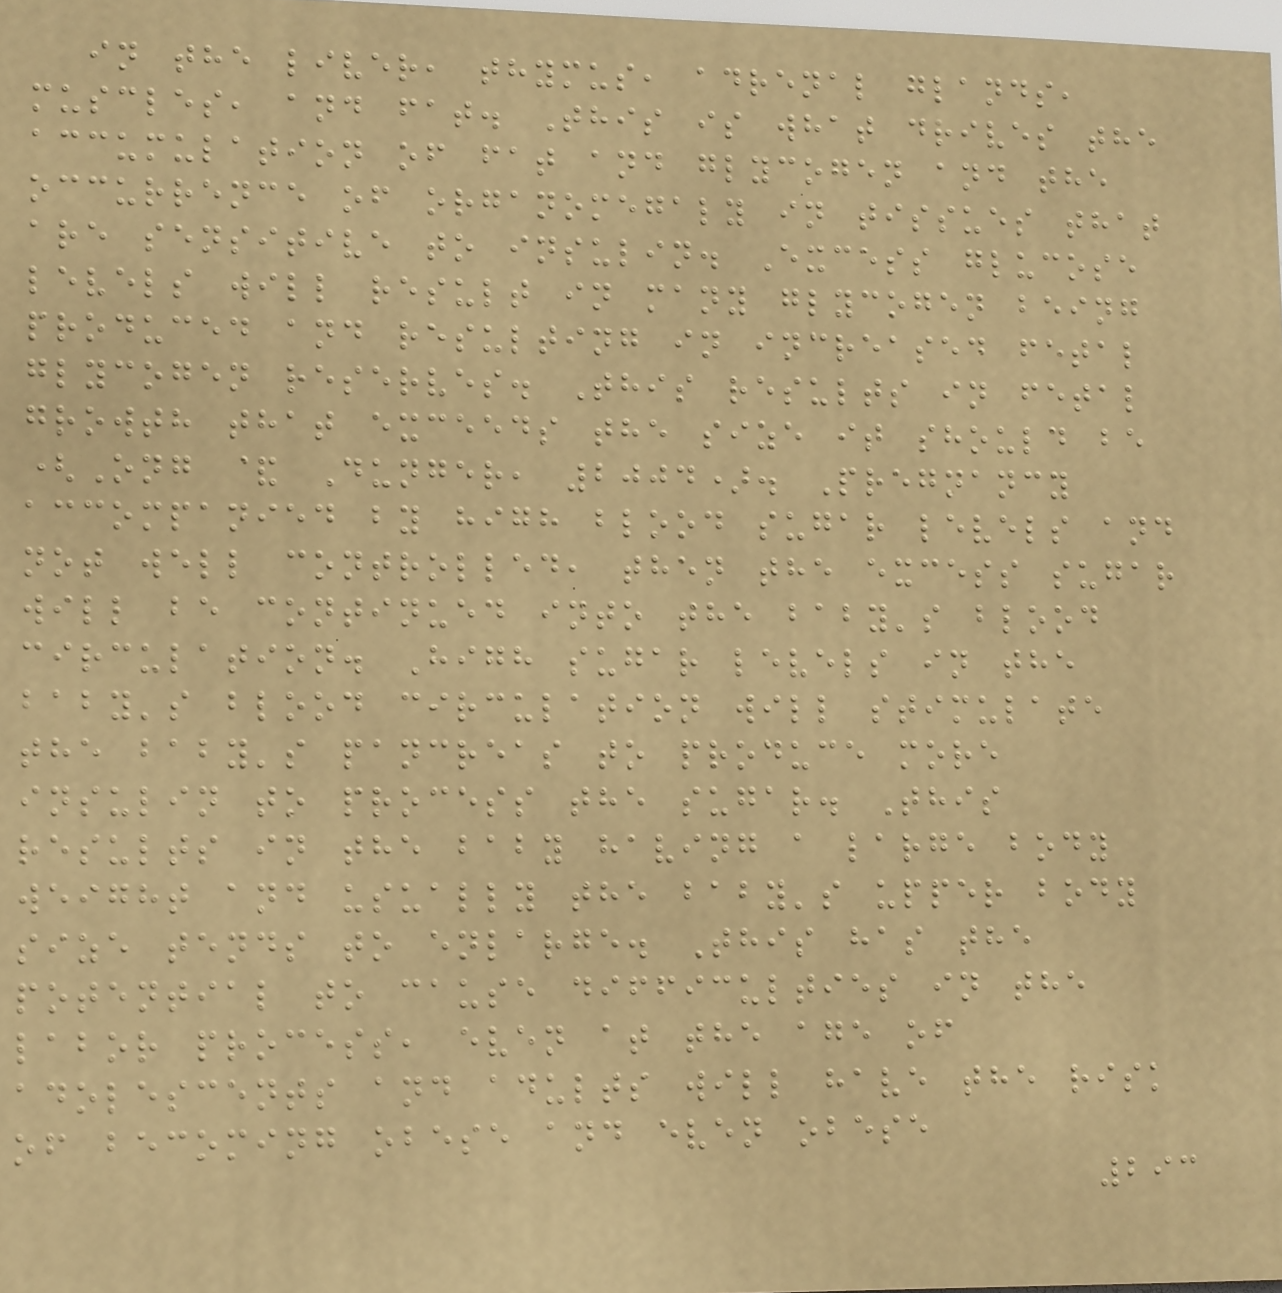in the liver, thymus, adrenal glands,
muscles, and fat. This is what drives the
accumulation of fat and glycogen and the
occurrence of organomegaly in tissues that
are sensitive to insulin. Excess glucose
levels will result in many glycogen being
produced and resulting in increased fetal
glycogen reserves. This results in fetal
growth that exceeds the size it should be
(Ong & Dunger, 2004). Pregnancy
accompanied by high blood sugar levels and
not well controlled, then the excess sugar
will be continued into the baby's blood
circulation. High sugar levels in the
baby's blood circulation will stimulate
the baby's pancreas to produce more
insulin to process the sugar. This
results in the baby having a large body
weight and usually the baby's upper body
size tends to enlarge. This has the
potential to cause difficulties in the
labor process, even at the age of
adolescents and adults will have the risk
of becoming obese and even obese
293
